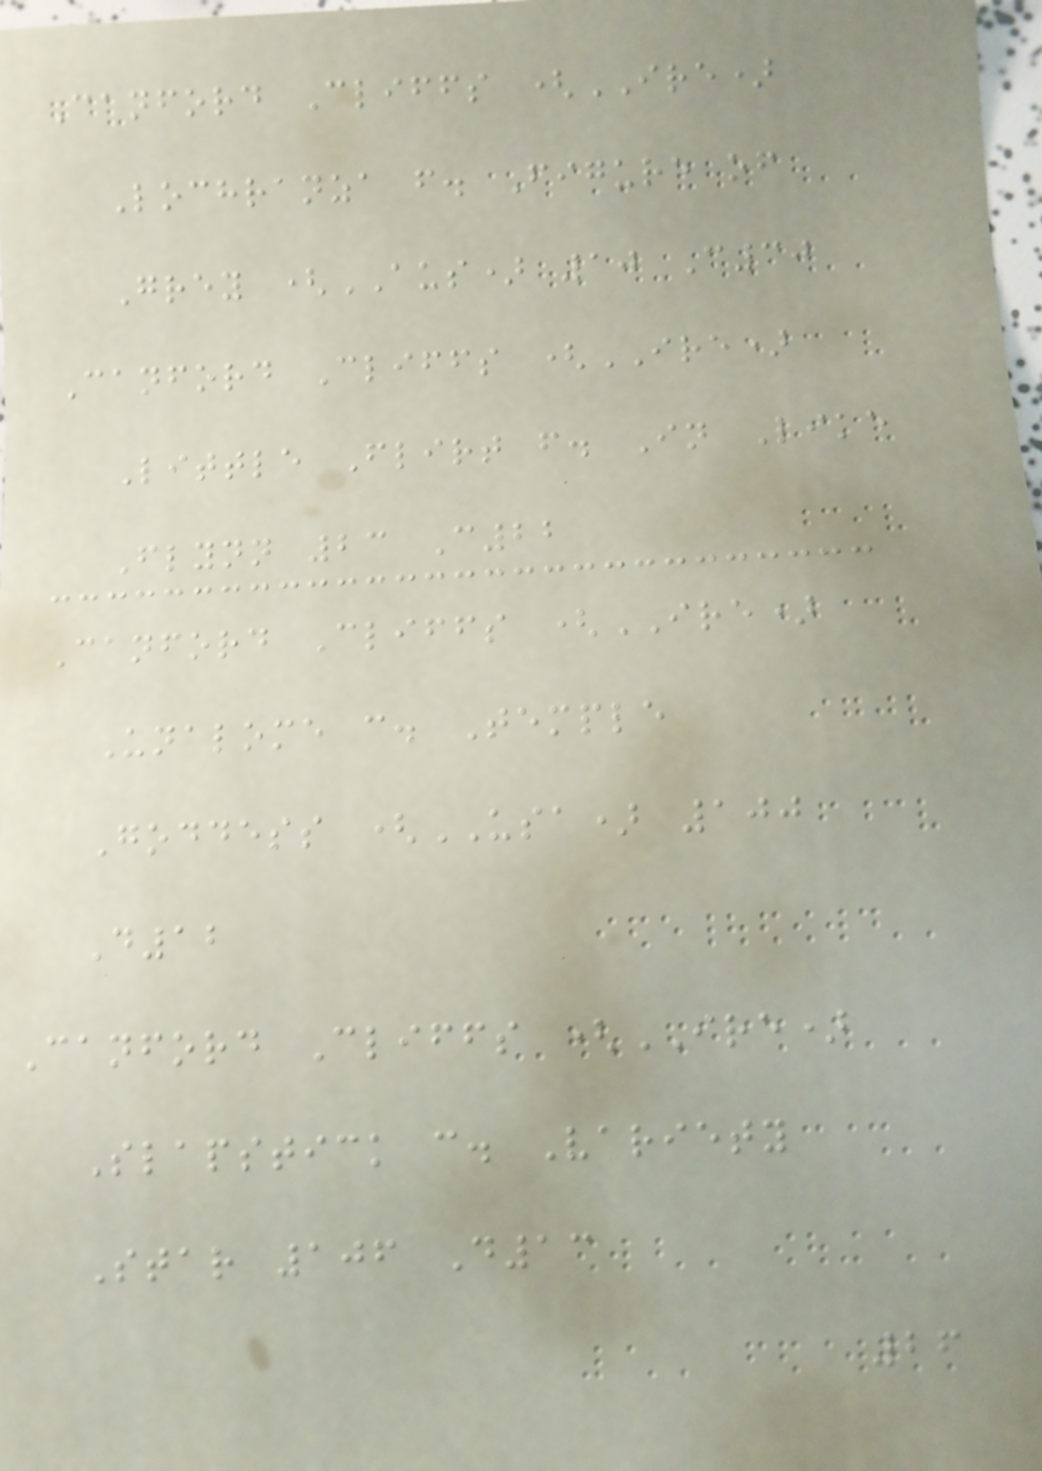Canford Cliffs (IRE)
Lochranza f. Figure of
Grey (AUS) 10 C30
Canford Cliffs (IRE)
Little Flirt f. In Like
Flynn 23 C22
Canford Cliffs (IRE)
Unalome c. Temple
Goddess (USA) 100
D12
Canford Cliffs (IRE)
Slapstick c. Variety
Star 106 D13
26
